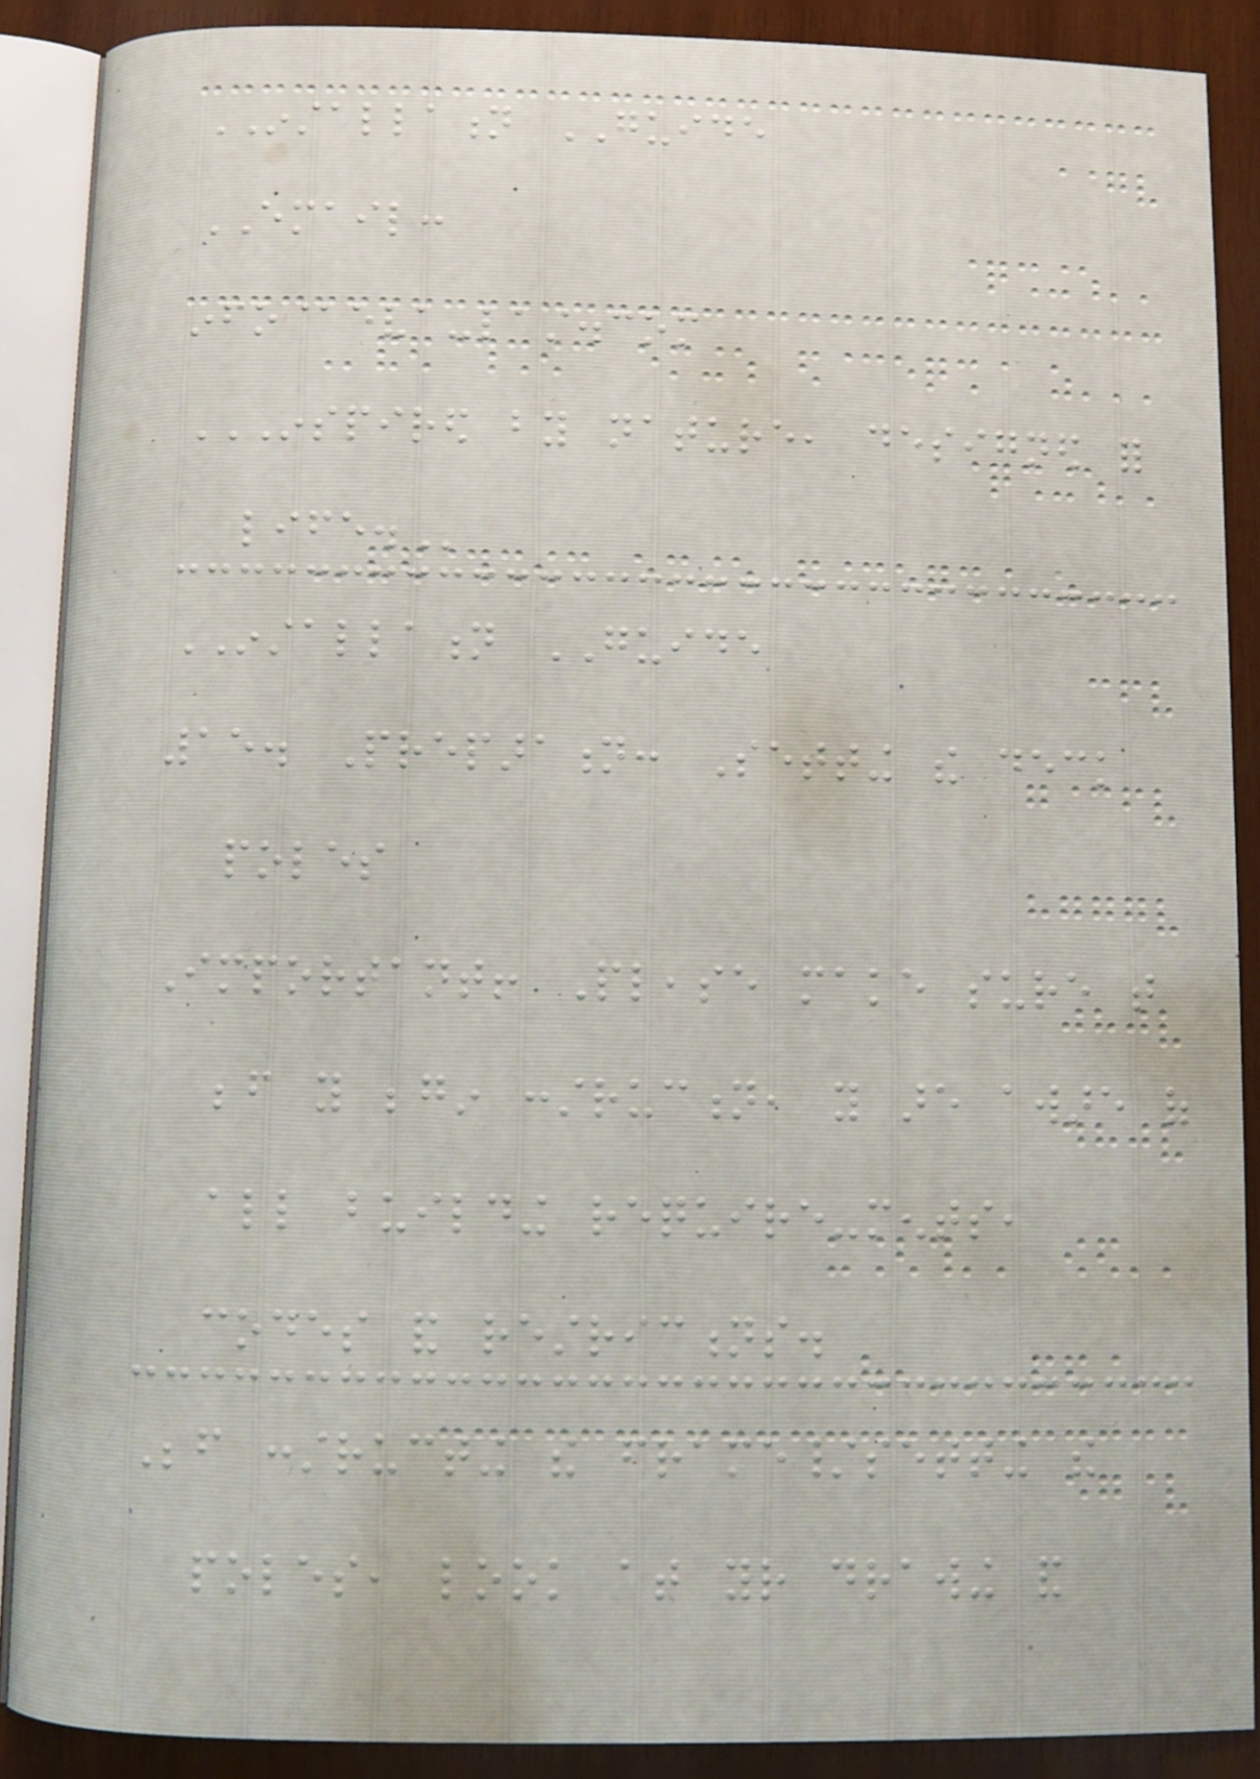INSTALLATION GUIDE
EMAIL:
info@eva-last.com
INSPIRED BY NATURE, DESIGNED FOR
LIFE.
INSTALLATION GUIDE
15. Preparation: Setting the deck
poles
Important! Please make sure that
before you begin construction, you are aware of
all building require-ments,
codes and restrictions.
Before constructing the frame/setting the
poles, look at your drawing and
